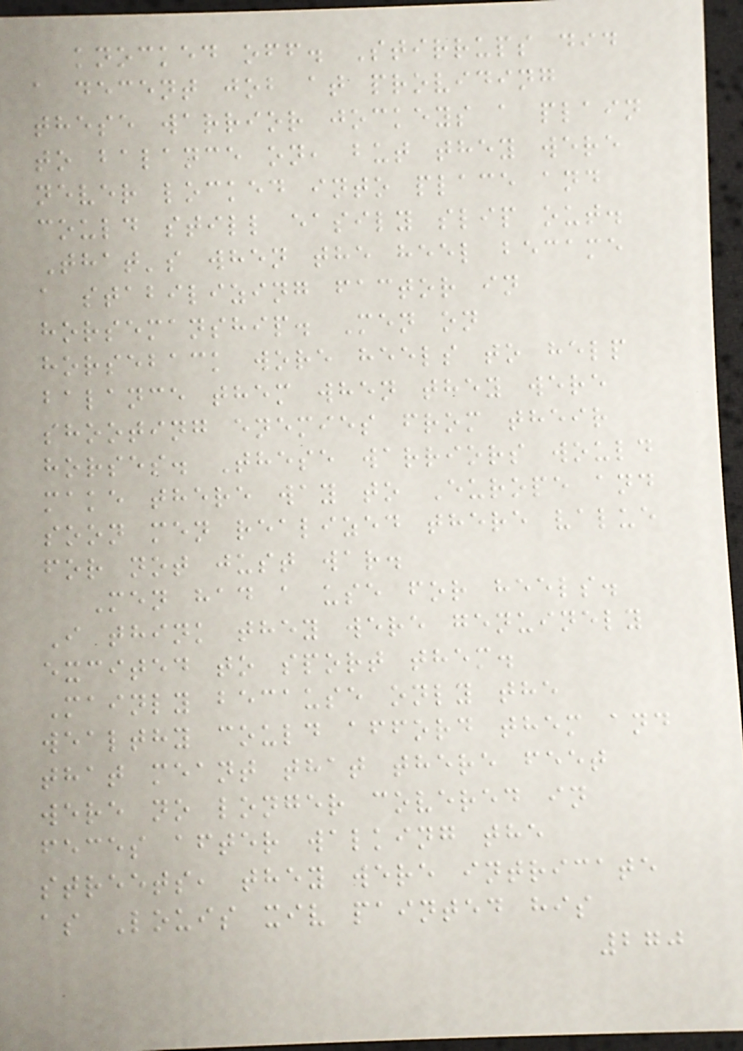knocked off. Stirrups did
a decent job at providing
these warrior jockeys a plain
to balance on, but they were
never locked into place and
could still easily slip out.
That's when the heel became
a stabilizing factor in
horsemanship. Men on
horseback wore heels to help
balance them when they were
shooting enemies from their
horses. These warriors would
make there way to Europe and
soon men realized there value
for not just war.
Men had a use for heels.
I think they were genuinely
excited to sport them.
Mainly because only the
wealthy could afford them and
that meant that there feet
were no longer covered in
feces after walking the
streets, they were intricate
as Louis xiv painted his
270
